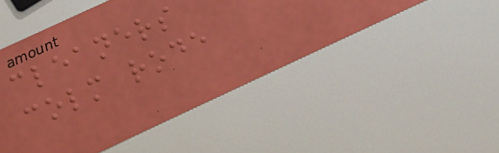cleaners
colm rode
